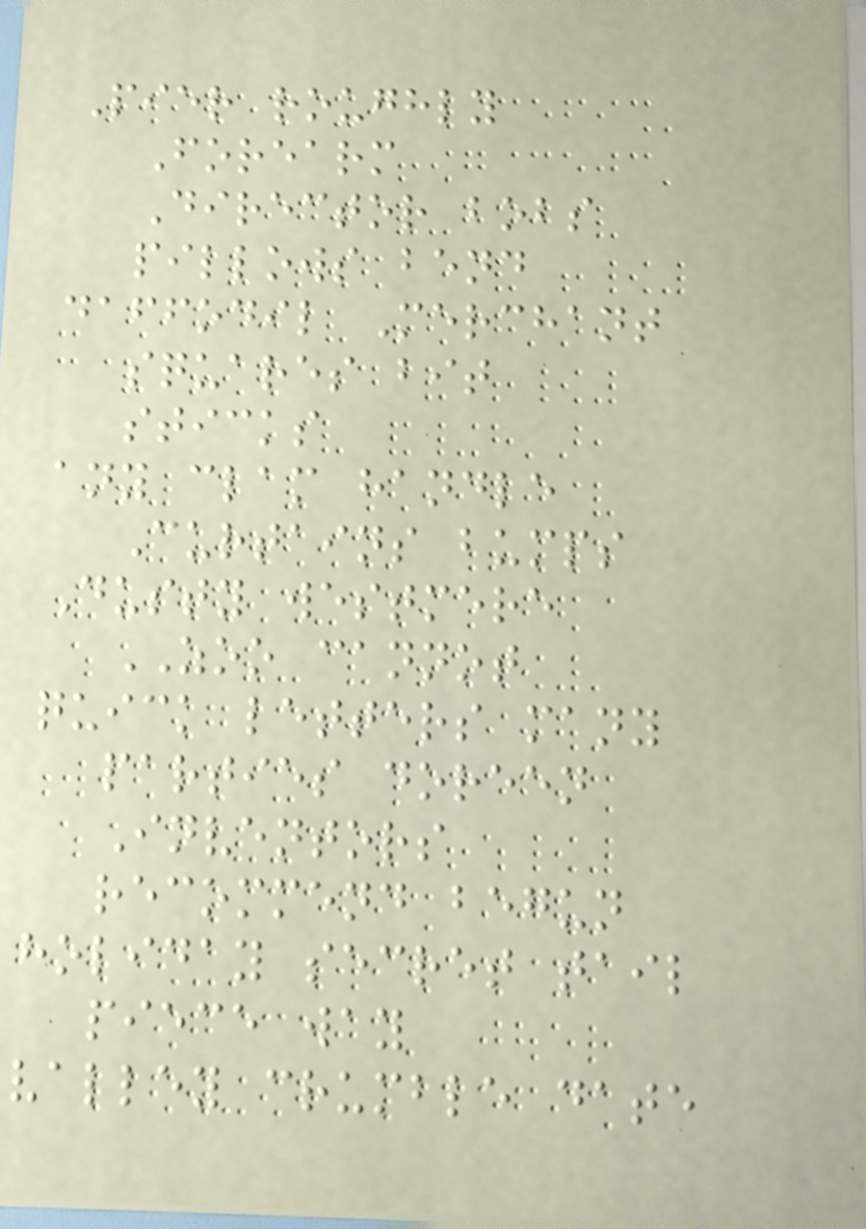Pier roughly
Forearm
Director bobs
pillows bend
daffodil Merchant
squares bit
sticks
any clam handle
Curtains bumps
Dusty westmere
ZOO cannot
quick letters many
parties doreen
Inventors
recommend begun
holiday secret tail
piece way
valley crumble date
